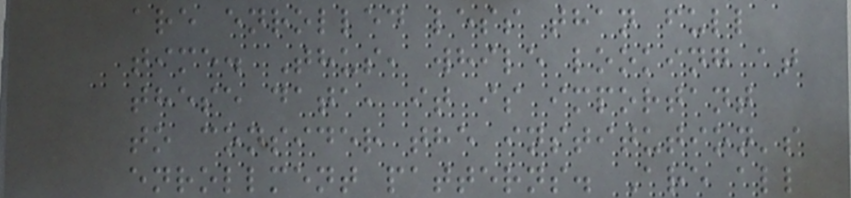are enrolled less than full
time. Thus, while looking at
these data, it is important
to consider the institution's
enrollment patterns. Are all
